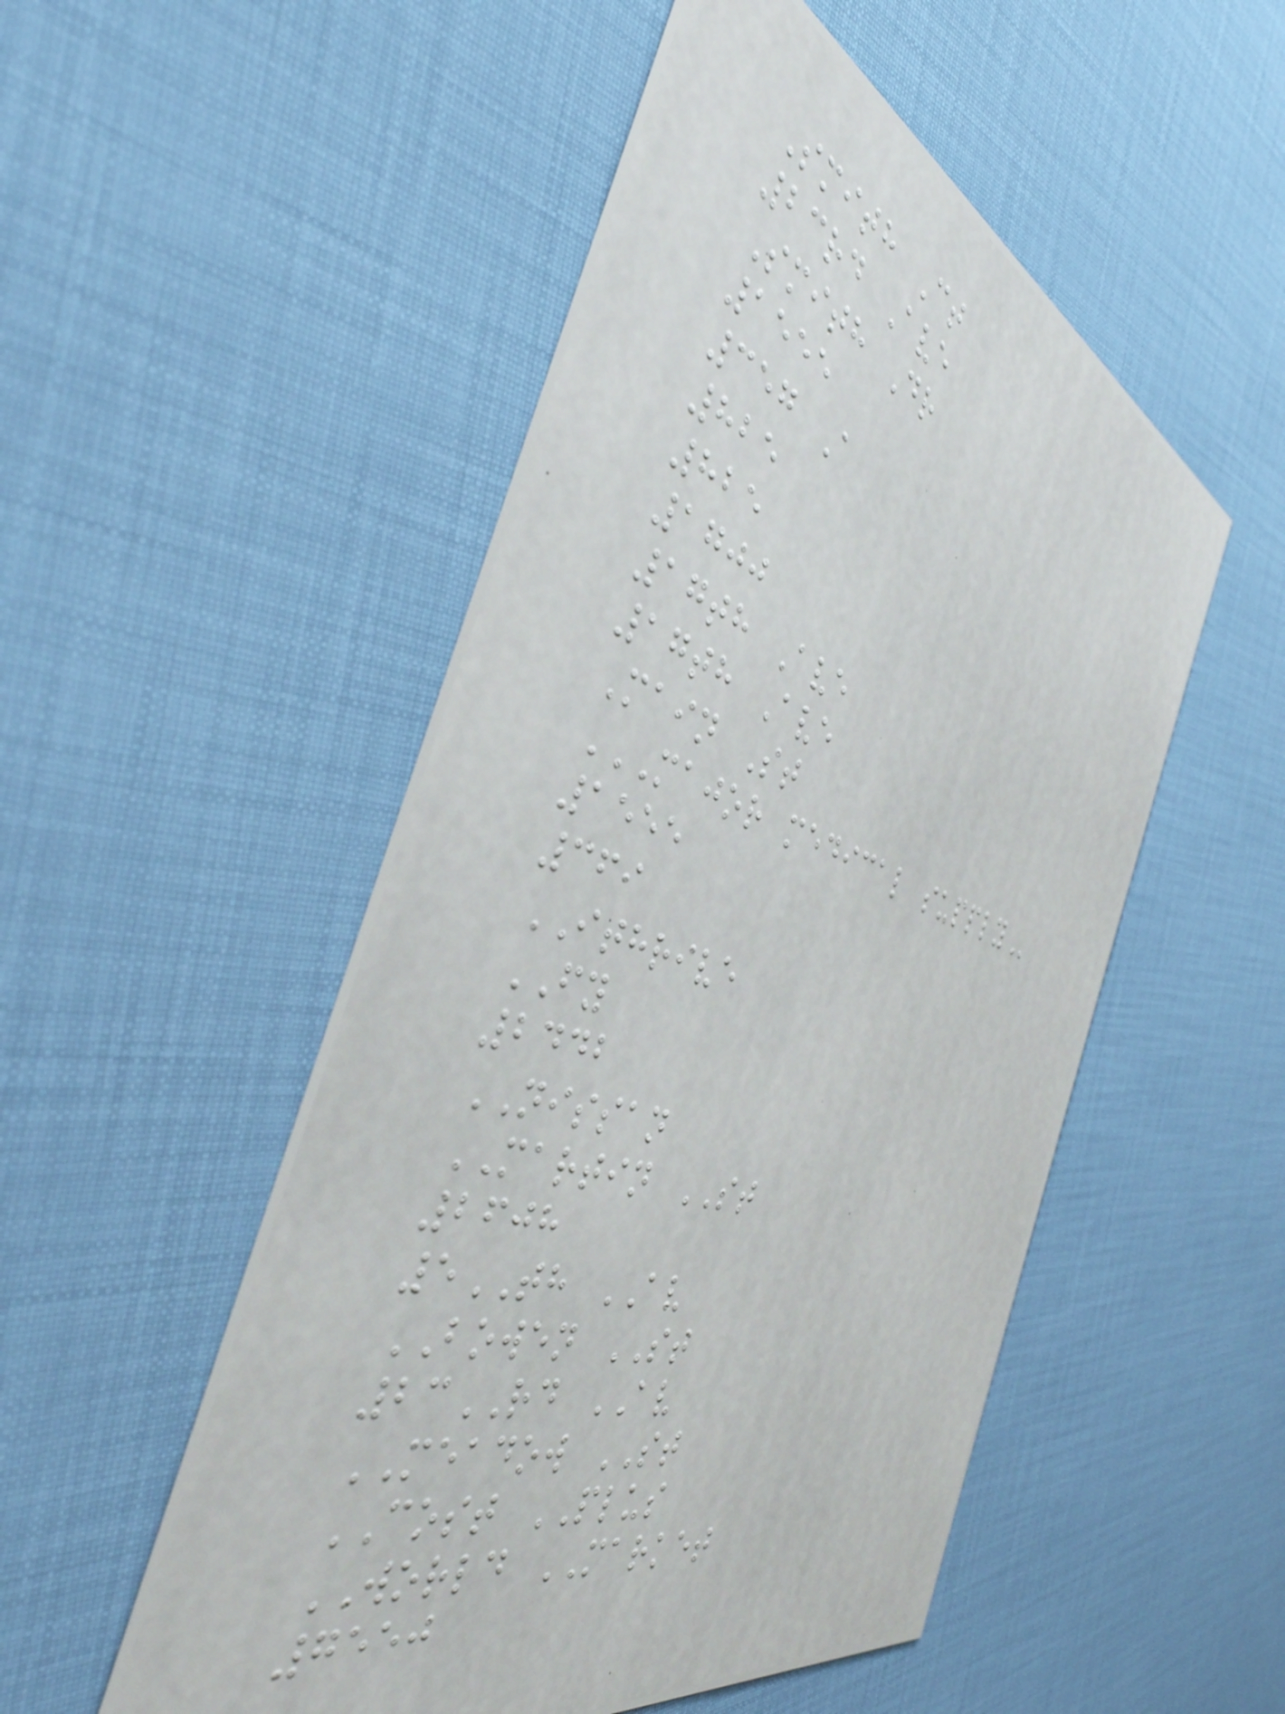Smith Ct
23rd Ave
Smith Dr
1555
357 A
825
825
1700
17th Ave
17th Ave
Main St
MAJOR MEDICAL SUPPLY
1555
369
ITHRIVE
FY
2442
NISSAN
MARTIN ST
2608
5TH AV
BOWEN ST
23RD AV
MEADOW ST
COST PLUS
WORLD MARKET
7550
